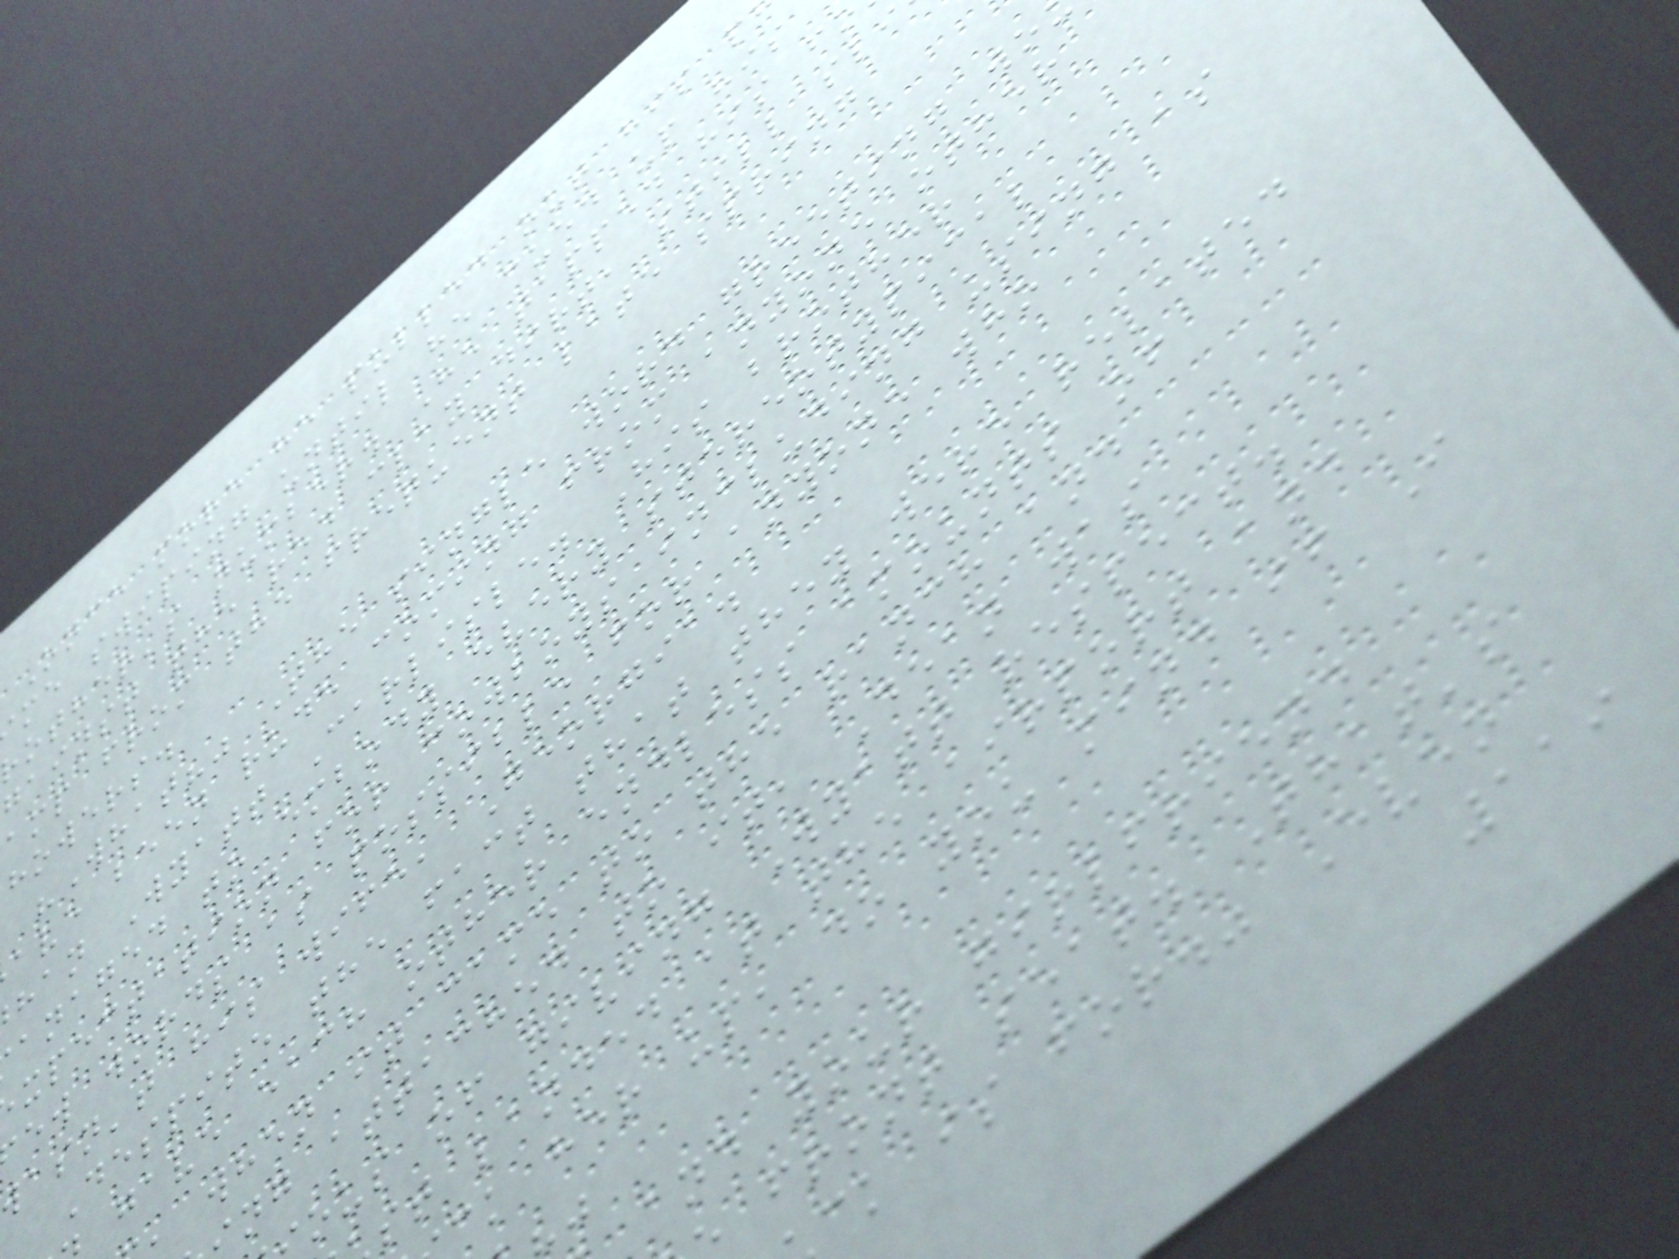Once more he pulled out his p
me swiping until he cued up his
other's number. He tapped his f
gainst the red clay dirt, still sli
amp from the frequent late spring
howers.
"What?" The single word greeting wo
ave been rude coming from anyone other
han Wyatt Carlisle. His brother
anaged to embody every stereotypical
xpectation for cowboys including using as
ew words as possible for anyone who
asn't his wife, Georgia.
Despite the fact that they were related
gave each other endless amounts of
, when it came to the ranch and
ng attached to it, Dean was
ous of giving Wyatt respect.
st landed at the airport and
ck her up, do you mind if I
and your girlfriend
front seat. That's
ck is for." Even
119
